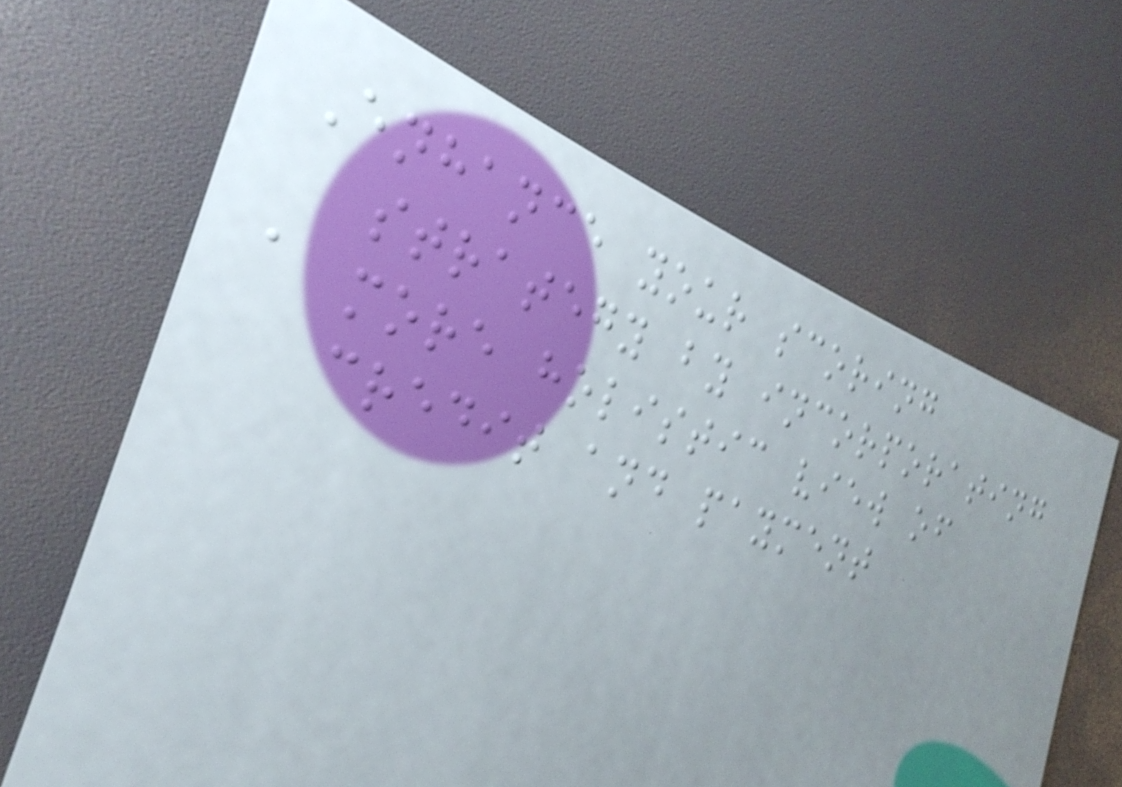Enhance your scoring
strategy by incorporating
a more holistic view of
credit and payment
